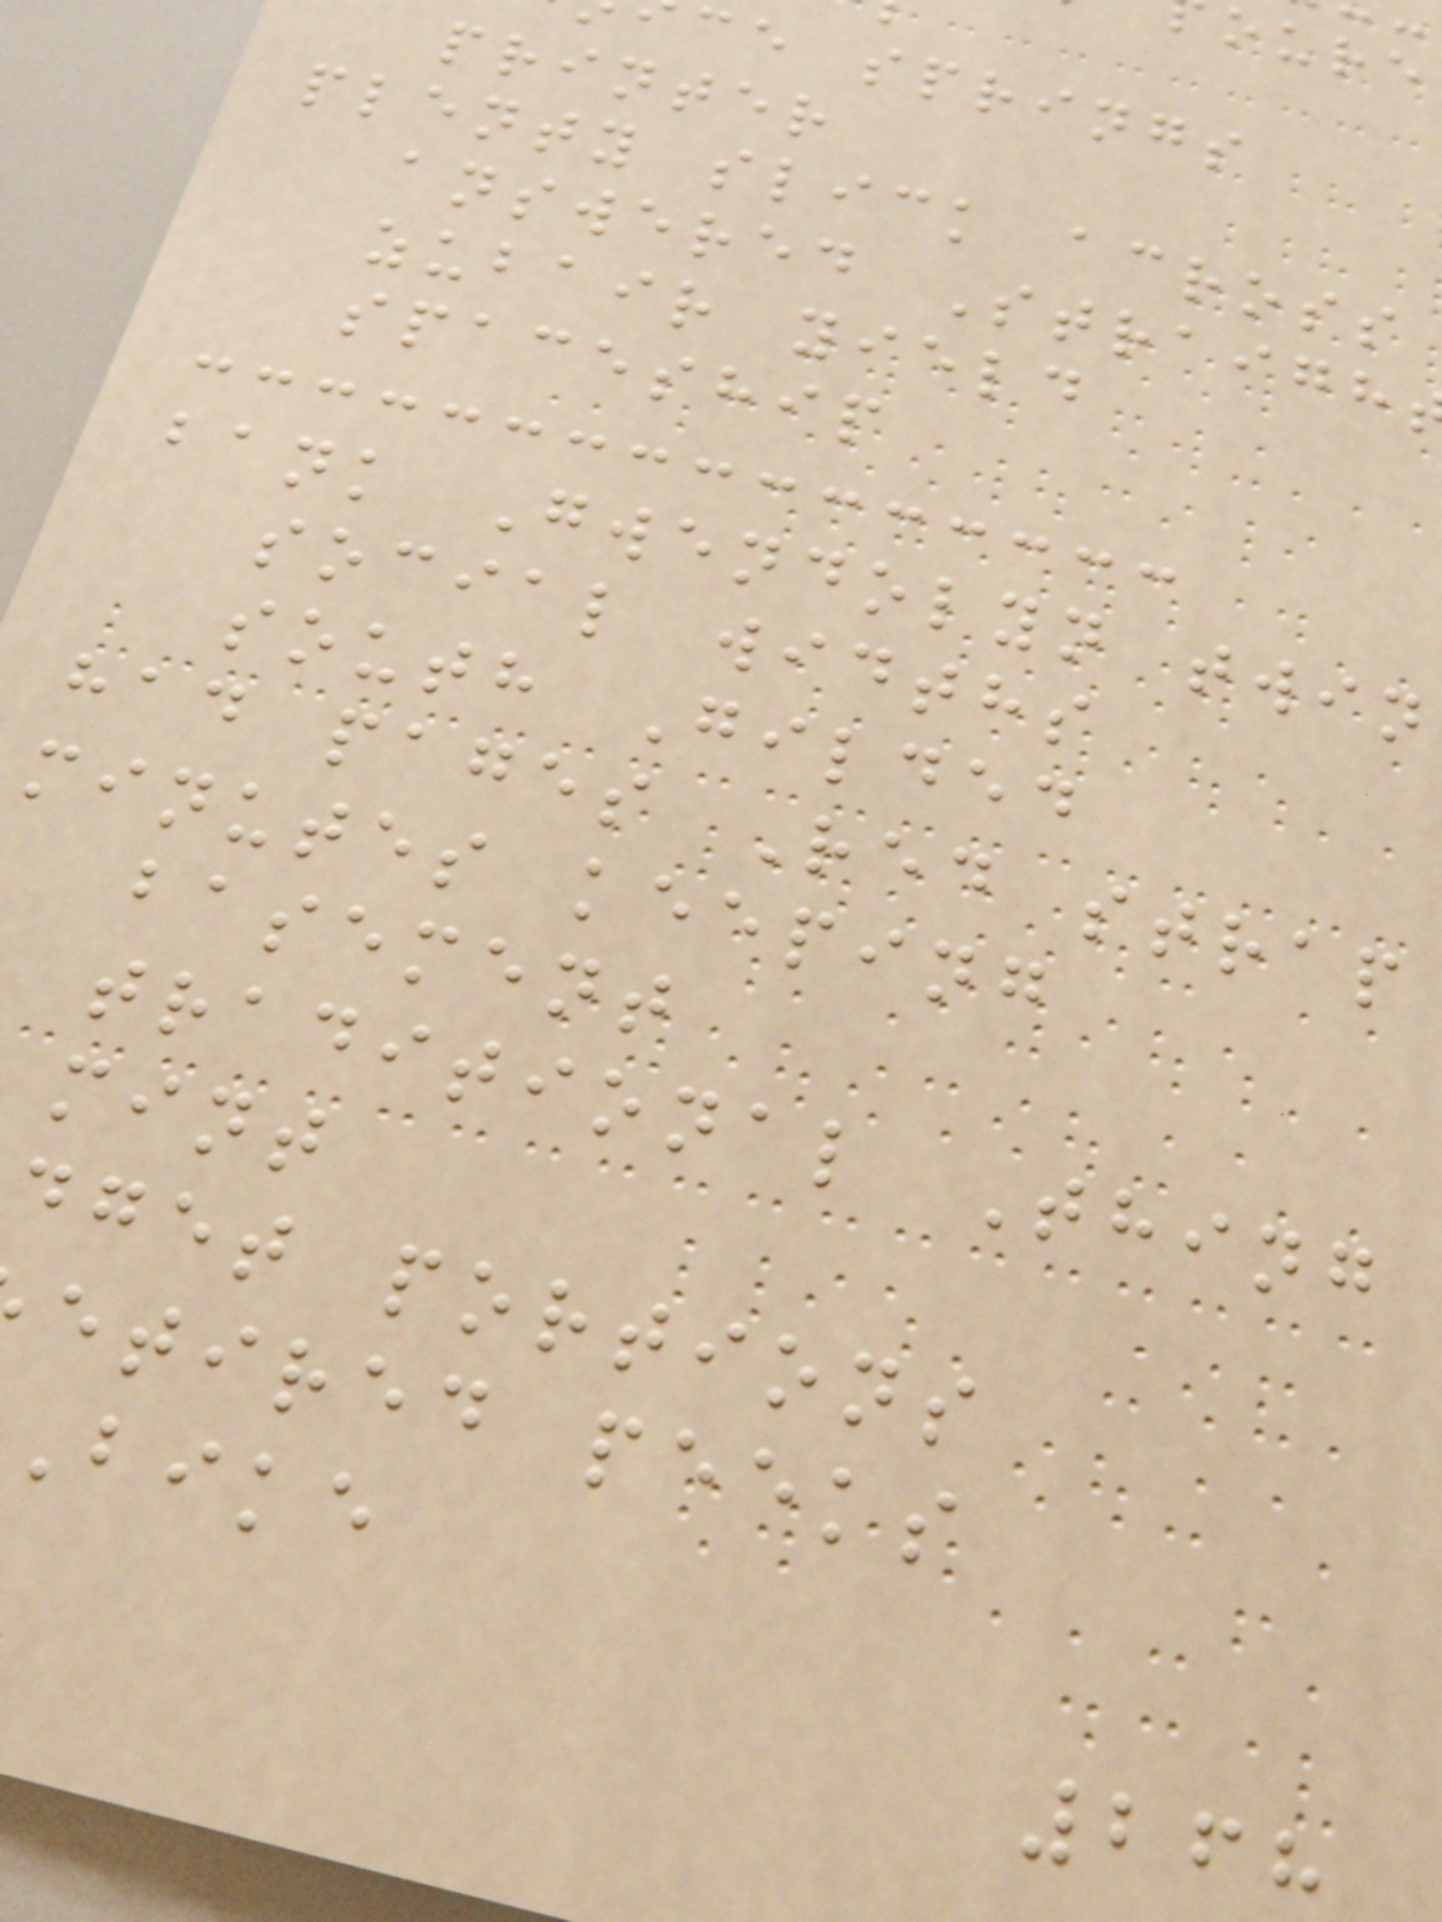ce springs
printer
plenty slick across
answered Straigh
zubair yield
spaceship
bank Gwendolyn twin
social widths
south Gilded
had pages Red strap
minutes keeping
basement
traditional Thing
mint
dget portions
etired peeks
bike
